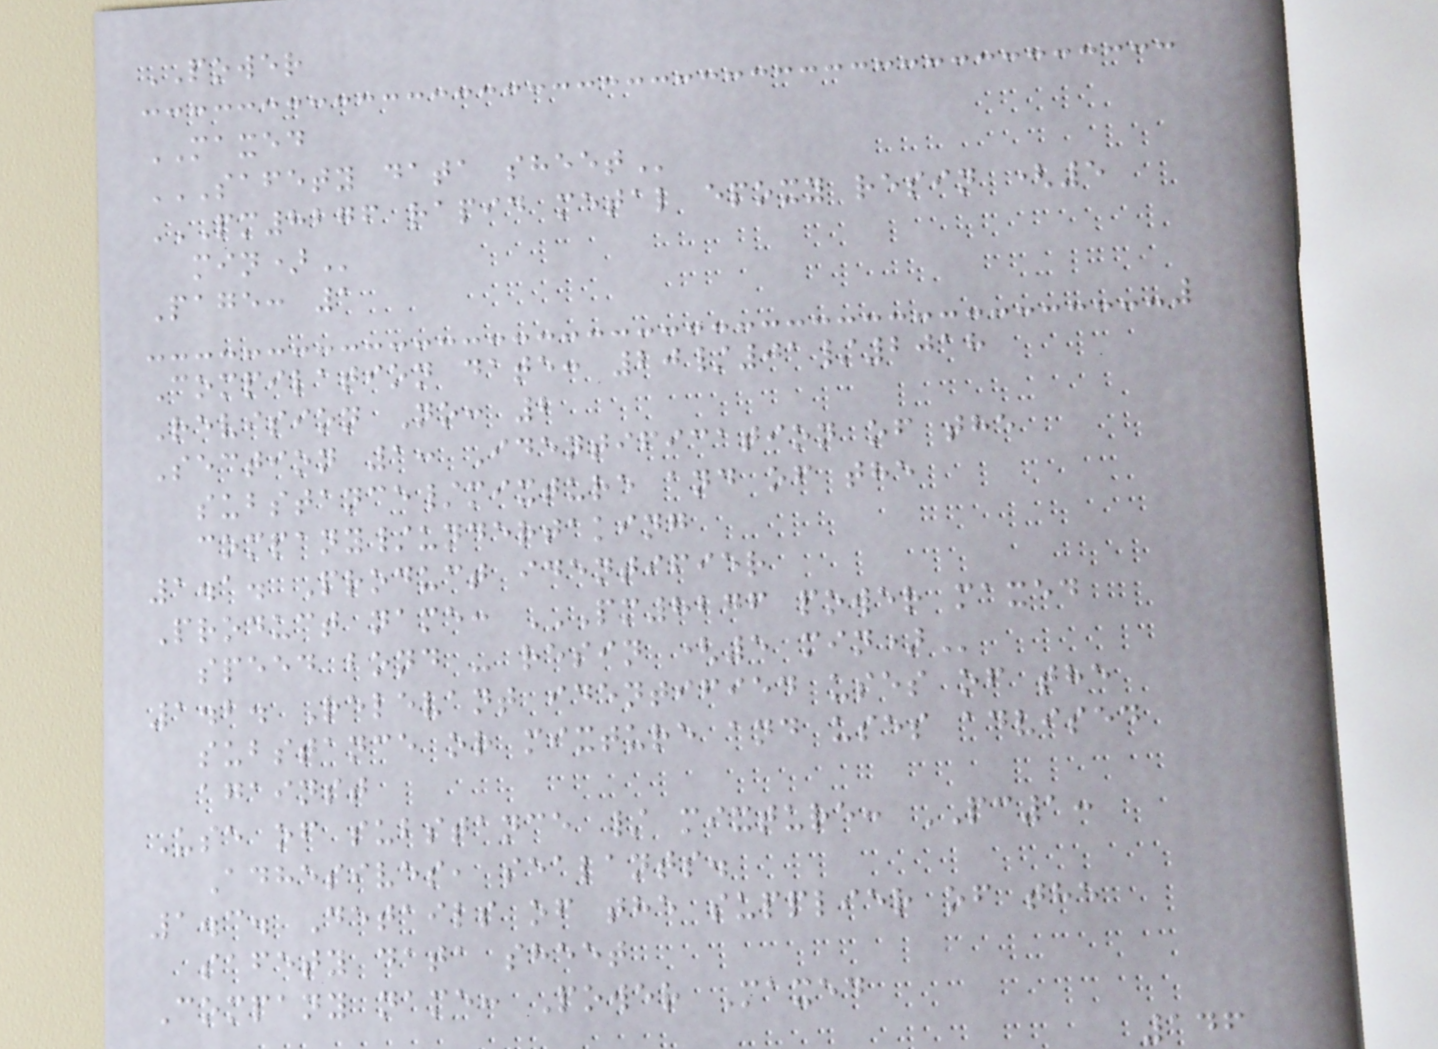POWER
MAXED
SAFETY DATA SHEET
PM8276 RAPID METAL EPOXY RESIN (5
MIN)
Page: 1
Compilation date: 20/01/2018
Revision No: 2
Section 1: Identification of the
substance/mixture and of the
company/undertaking
1.1. Product identifier
Product name: PM8276 POWER MAXED
SPEED BOND - RESIN (5 MIN)
1.2. Relevant identified uses of the
substance or mixture and uses advised
against
Use of substance / mixture: PC1:
Adhesives, sealants.
1.3. Details of the supplier of the
safety data sheet
Company name: Power Maxed
146
